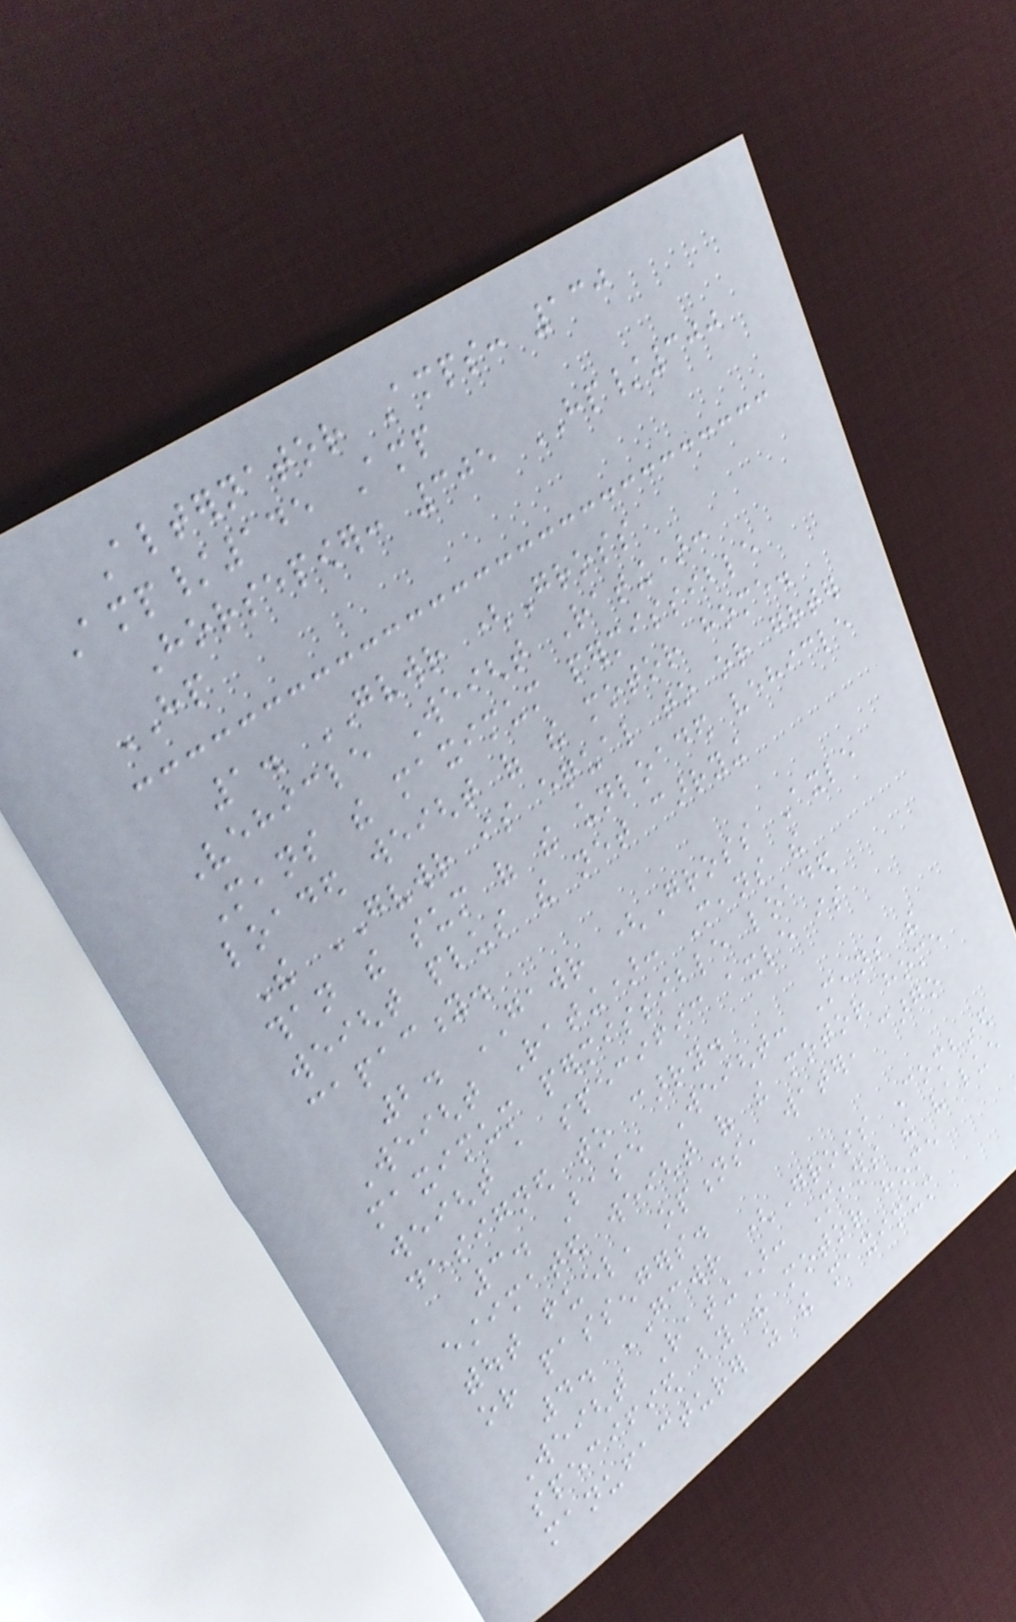Alternator Amps: 130
Amp/145 Amp
Horsepower: 305 HP/300
HP
1. GVWR (Gross
Vehicle Weight Rating):
Means the maximum permissible
loaded weight of the motor home.
The GVWR is equal to or greater
than the sum of the unloaded vehicle
weight plus the net carrying
capacity.
2. GAWR (Gross Axle
Weight Rating): Means the
maximum permissible loaded
weight a specific axle is
designed to carry.
3. Base Weight: Means the
estimated weight of the motor home
without fuel, options, water, cargo
or passengers.
4. GCWR (Gross Combined
Weight Rating): Means the value
specified by the motor home
manufacturer as the maximum
